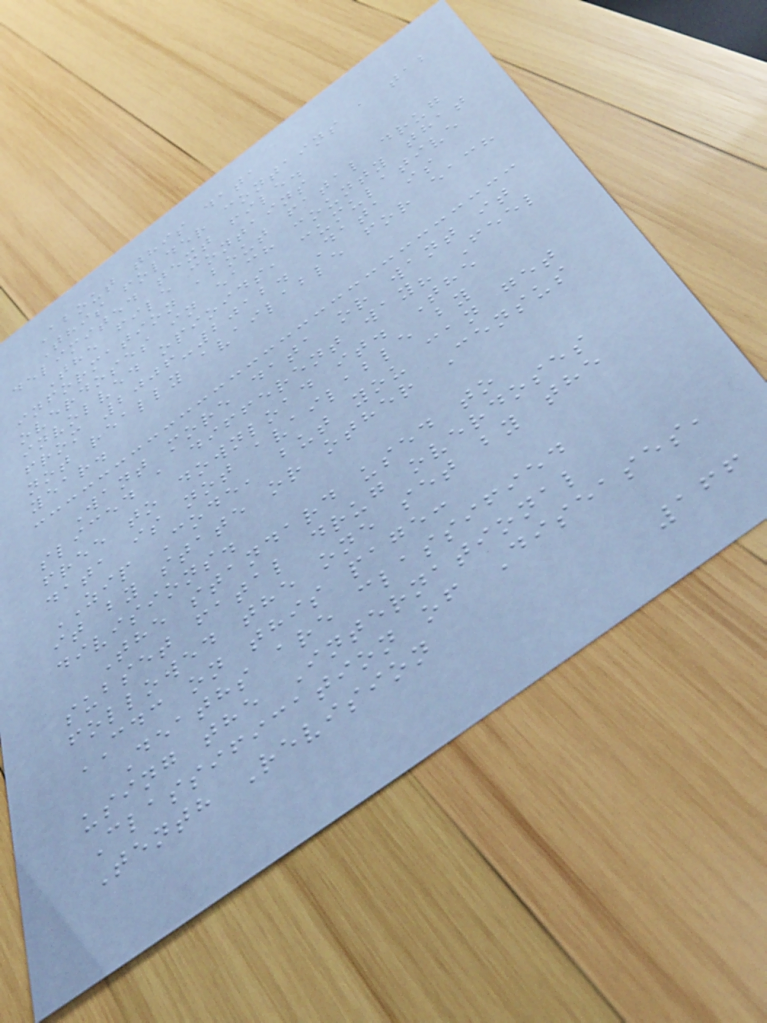About this data
This folder contains a tab
delimited text file.
The file contains
information about fatal drug
overdoses in each county that
involved opioids, cumulative
from 2006-2012. Data is
not really available for each
year.
Want more data or want it
sliced a different way? Feel
free to download it. The
data is not available by
ZIP Code, but you can get
it by state or other Census
divisions.
The standard used to
subset fatal drug overdoses
followed the one set by the
CDC on this page:
Deaths are classified
using the International
Classification of Diseases,
Tenth Revision
166
